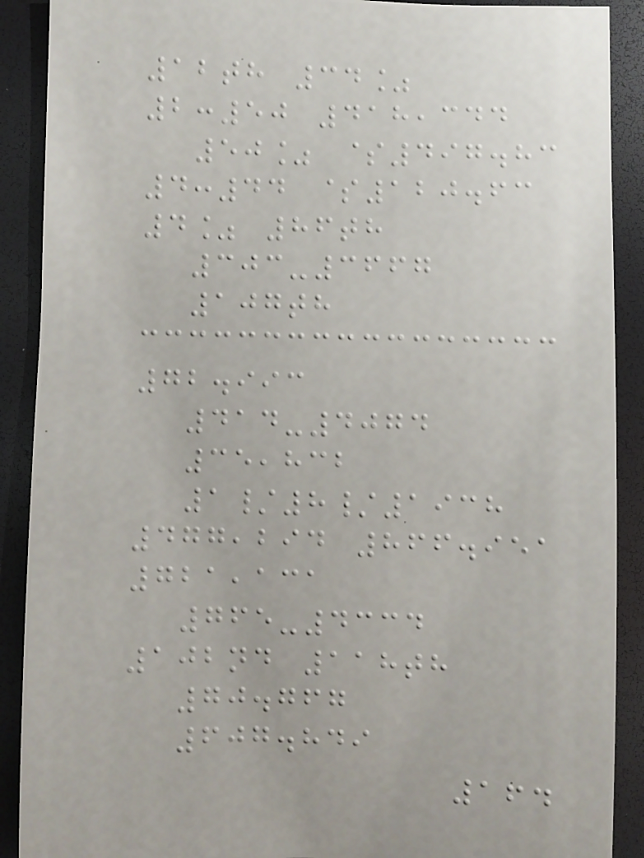12th 34%
2:50 418,344
50% $497.83
4:44 $120.63
4% 86th
303-3667
107th
72.993
414-4074
35,832
1/8/1938
477,294 866.951
721,131
765-4334
102nd 118th
70.767
607.849
164
